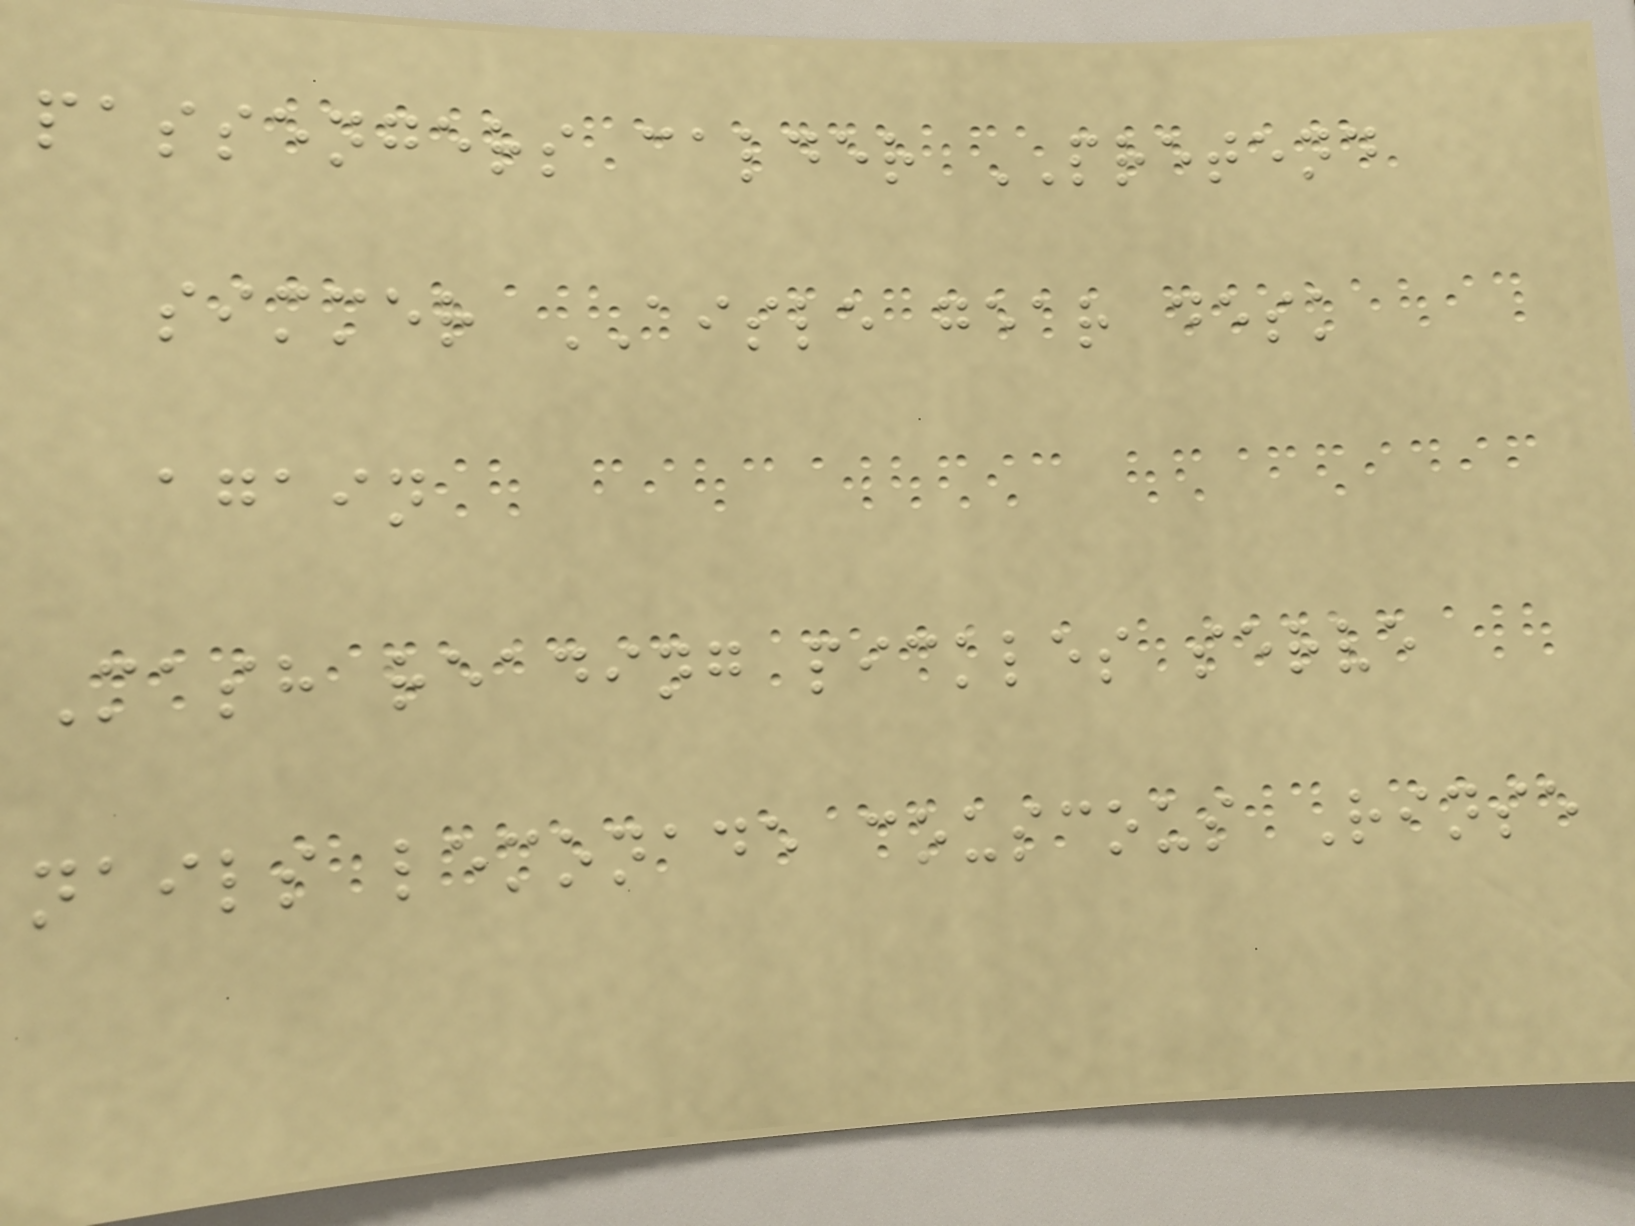passengers calder PRETEND
simmer AISLE gear desk
again
Mash reading pickles serve
nails lemonade couscous Rinse
